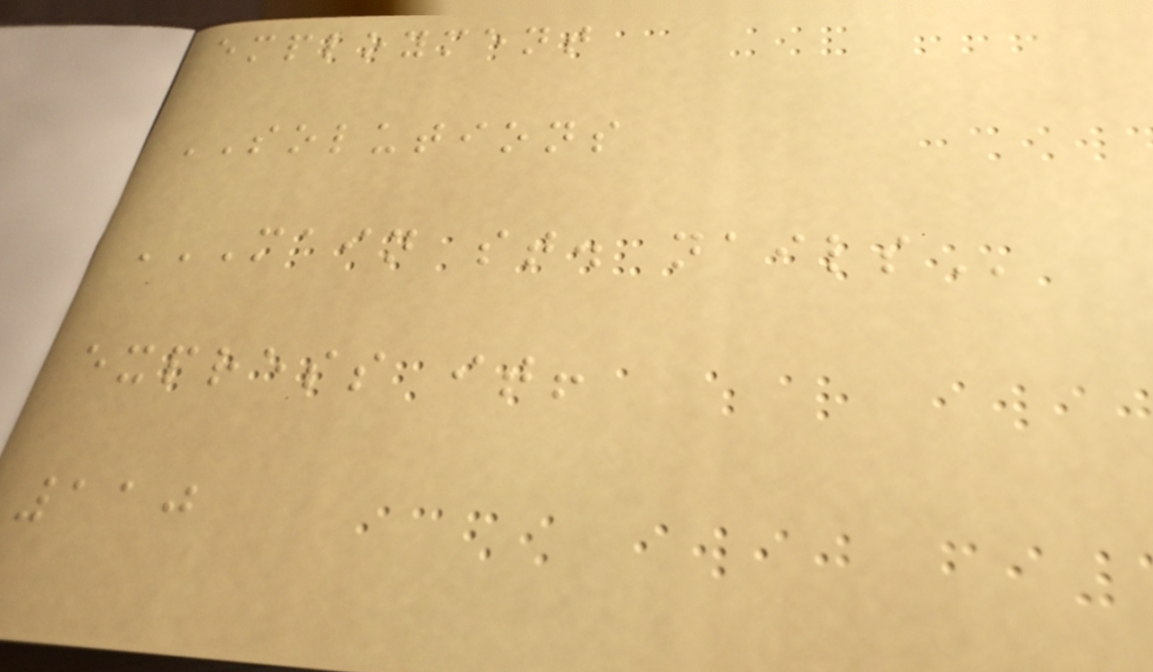employment
SOLUTIONS
MAIN ST. NAILS
express it!
110
